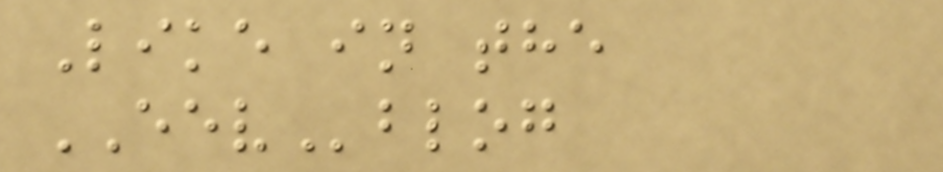Like in the
EEVblog
